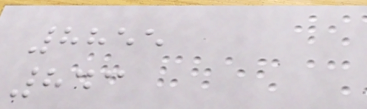8855
843
